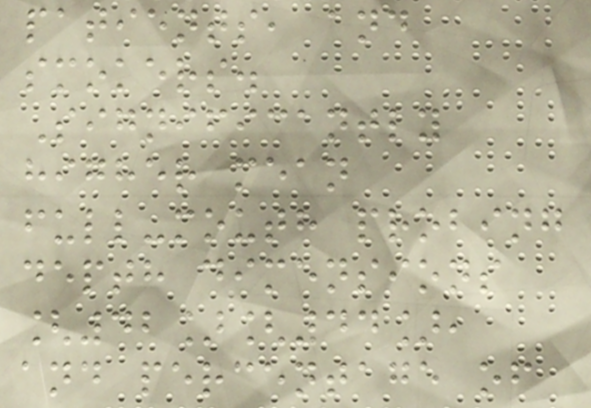patients, and
smokers.
Significantly
higher mean
full-mouth probing
depth dimensions
[42][44],
and percentage of
